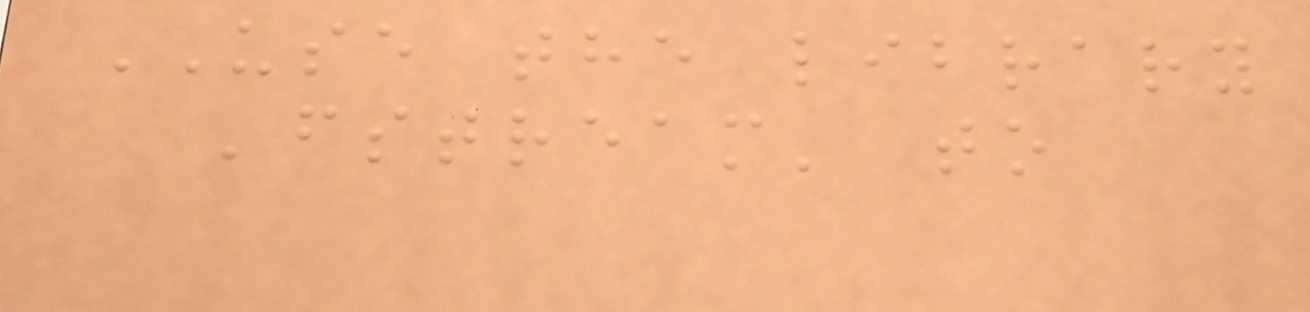USE the library
'fstream' to
